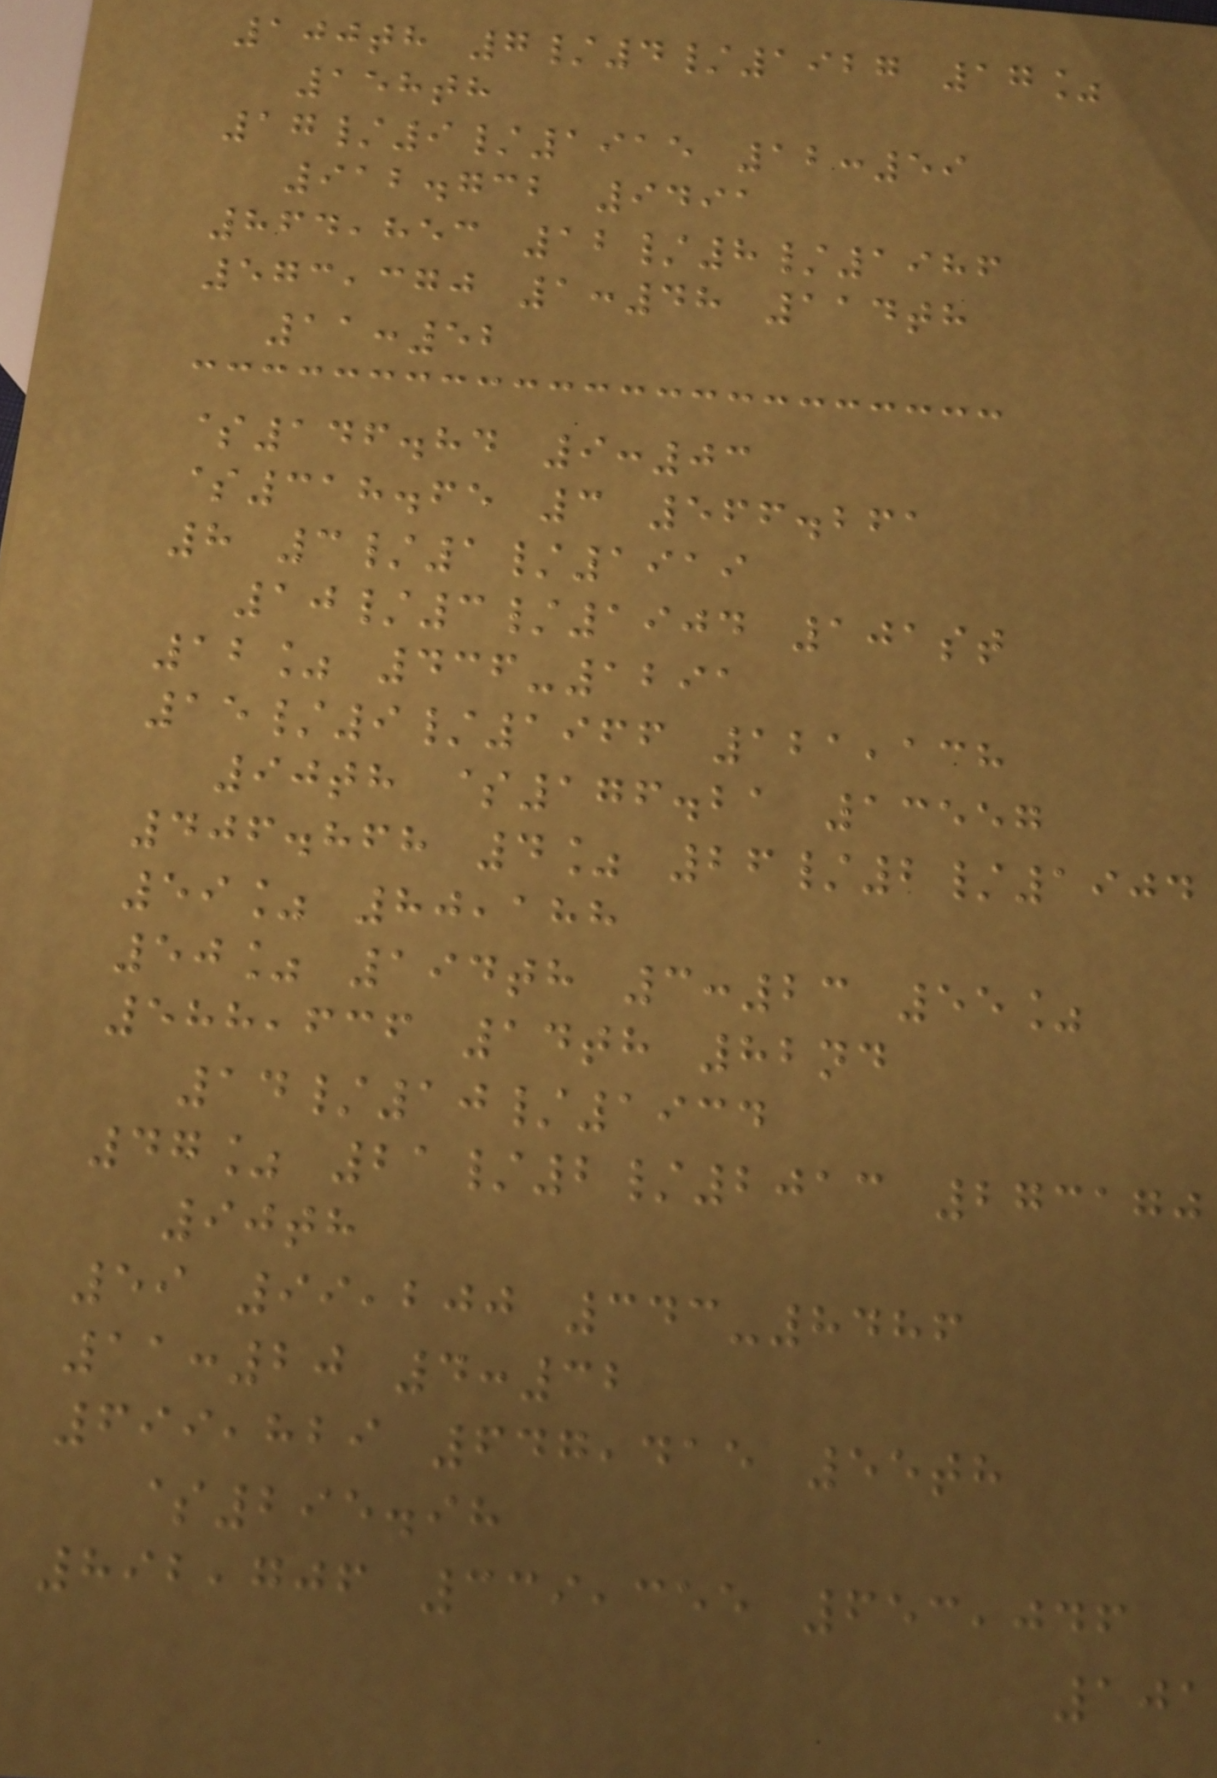100th 7/4/1927 17%
158th
17/9/1915 12:59
912.732 9491
864,853 12/8/1986
573,370 1:48 114th
11:52
$146.84 9:03
$318.65 3 566.261
8 3/1/1919
10/3/1904 101st
12% 436-1291
15/9/1966 121,138
90th $176.21 13557
406.868 4% 26/2/1904
59% 80,188
50% 194th 3:23 55%
588,636 14th 82nd
14/10/1934
47% 21/2/2013 273170
90th
59 99,200 343-8486
11:20 4:32
699,829 647,415 55th
$295.98
892,706 339,355 653,046
101
